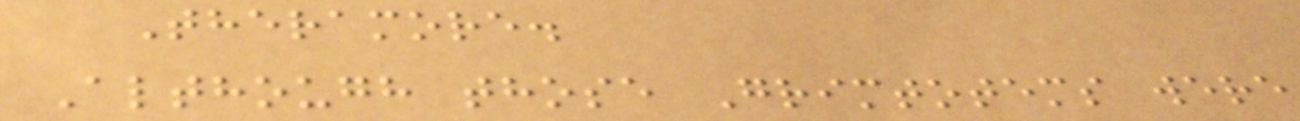Theramore.
Although those Grimtotems were
